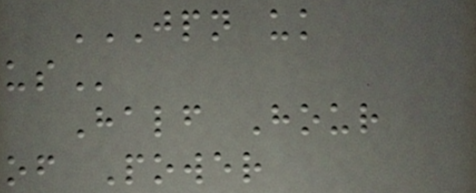JPN UK
US
Half Hour
of Power
